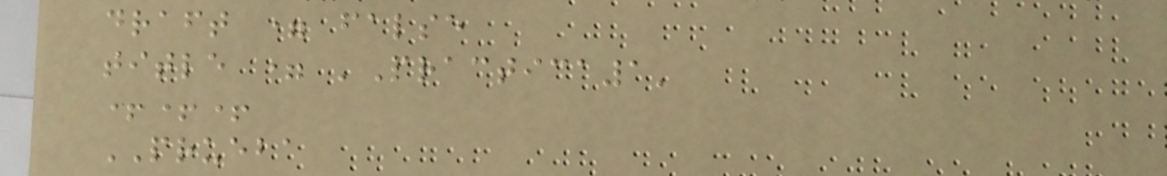draft = false
title = 'Practica1'
+++
PRUEBA
